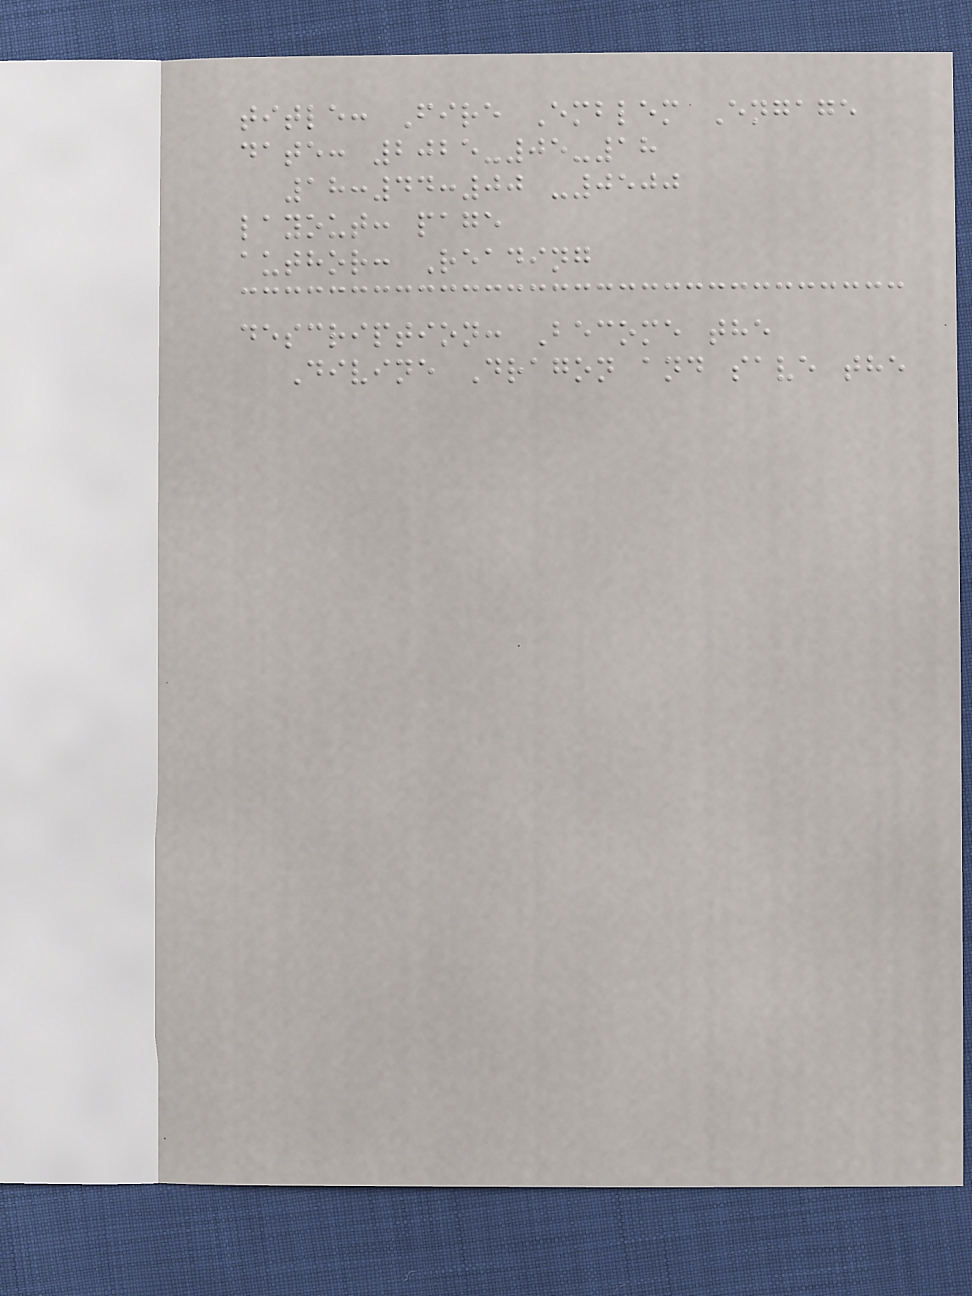title: Fire Emblem Engage
date: 2025-05-18
18:44:00 -0500
layout: page
author: Reading
description: Become the
Divine Dragon and save the
